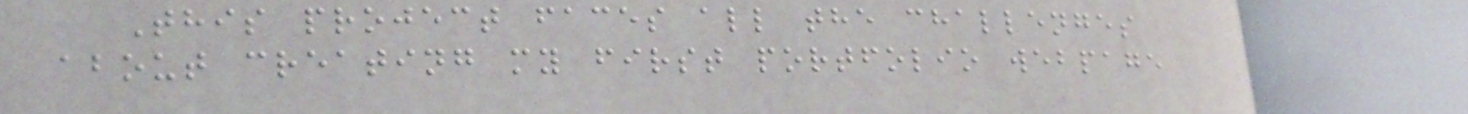This project faces all the challenges
about creating my first portfolio webpage
